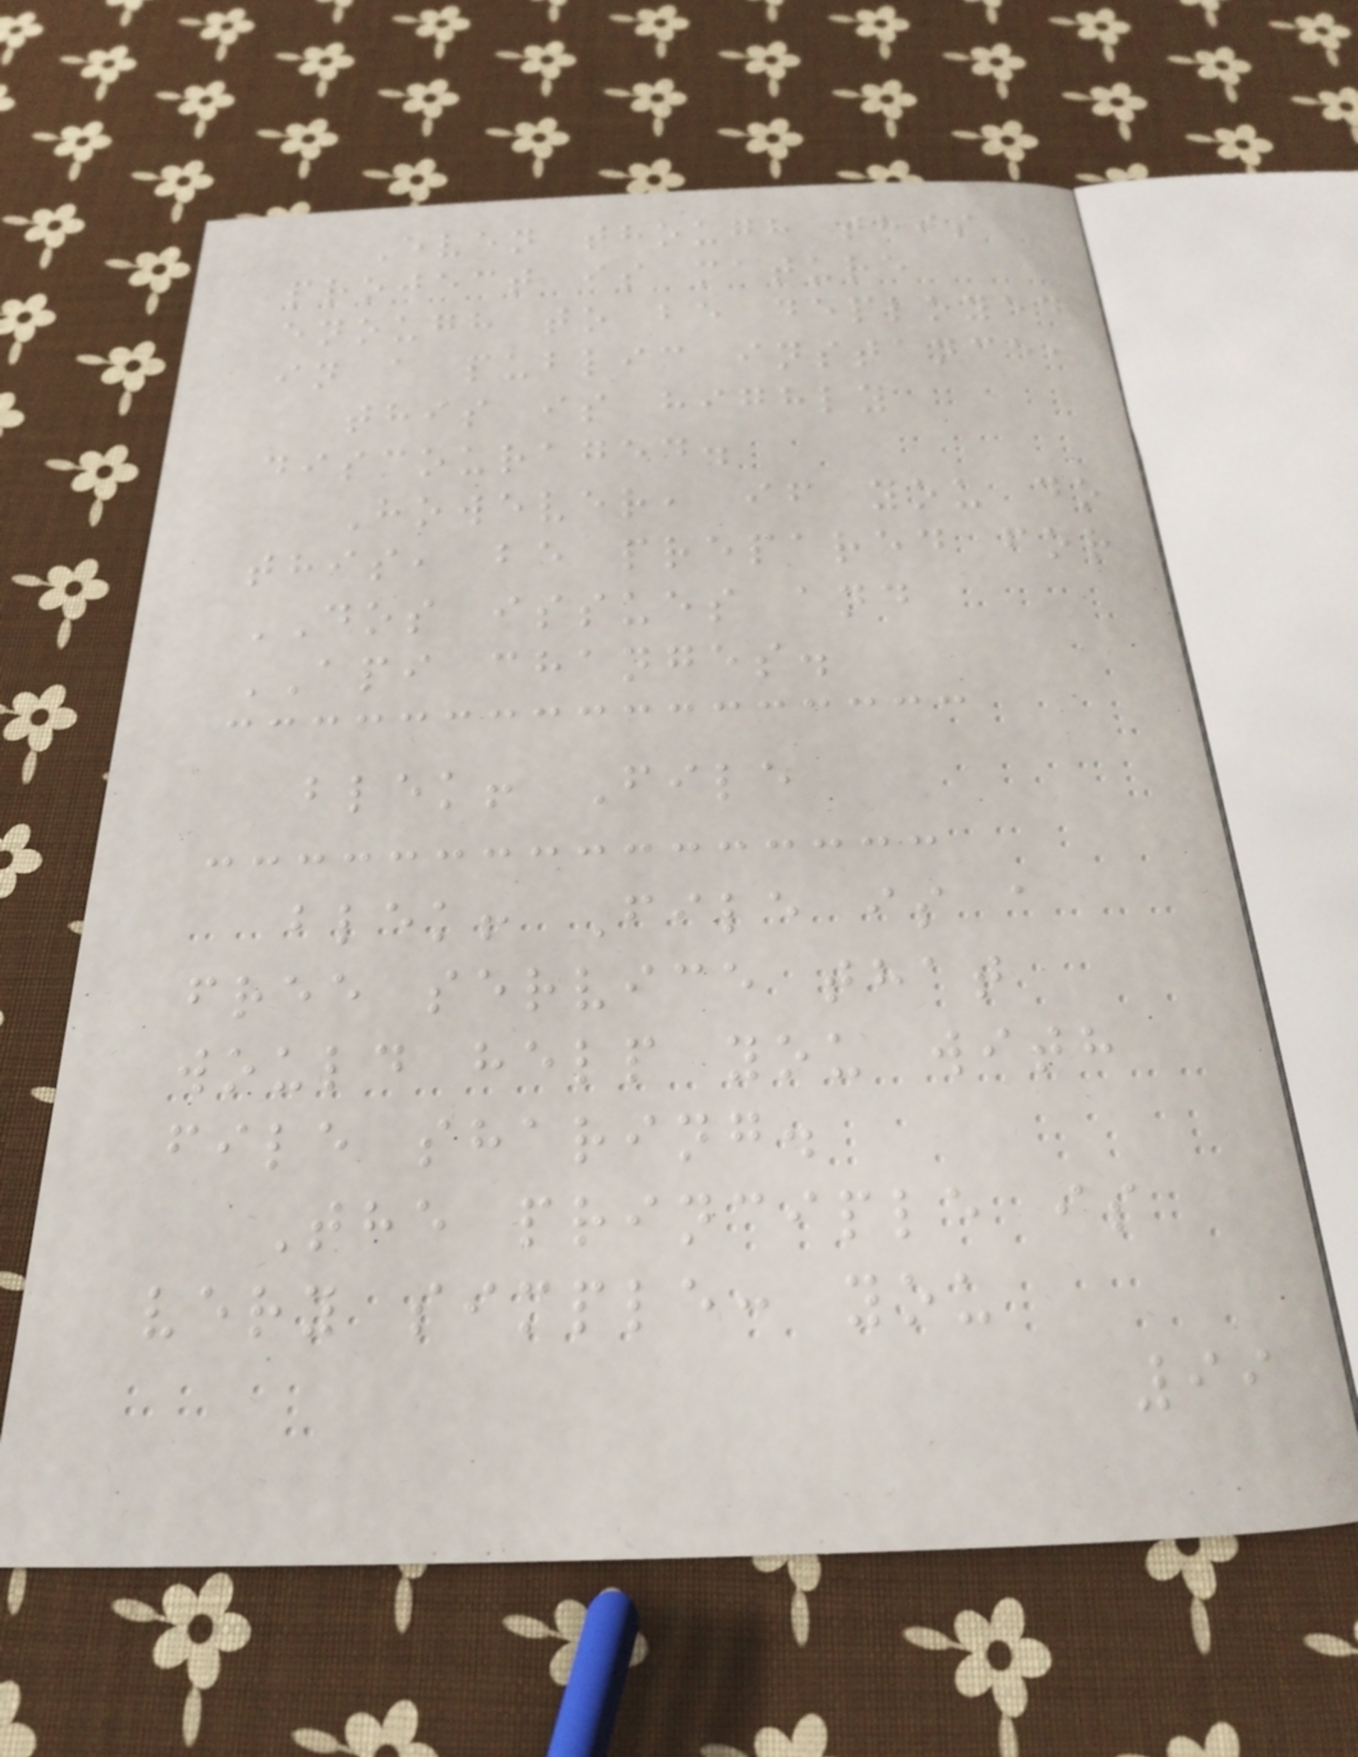Even though this
project is mature
enough to be deployed
in a public instance,
this is highly
discouraged.
However, if you do
this, be prepared for
DOS issues and
API changes.
blek! File
blek! File is a
free service that
would help you with
file sharing.
The principle is
very simple: you
99
